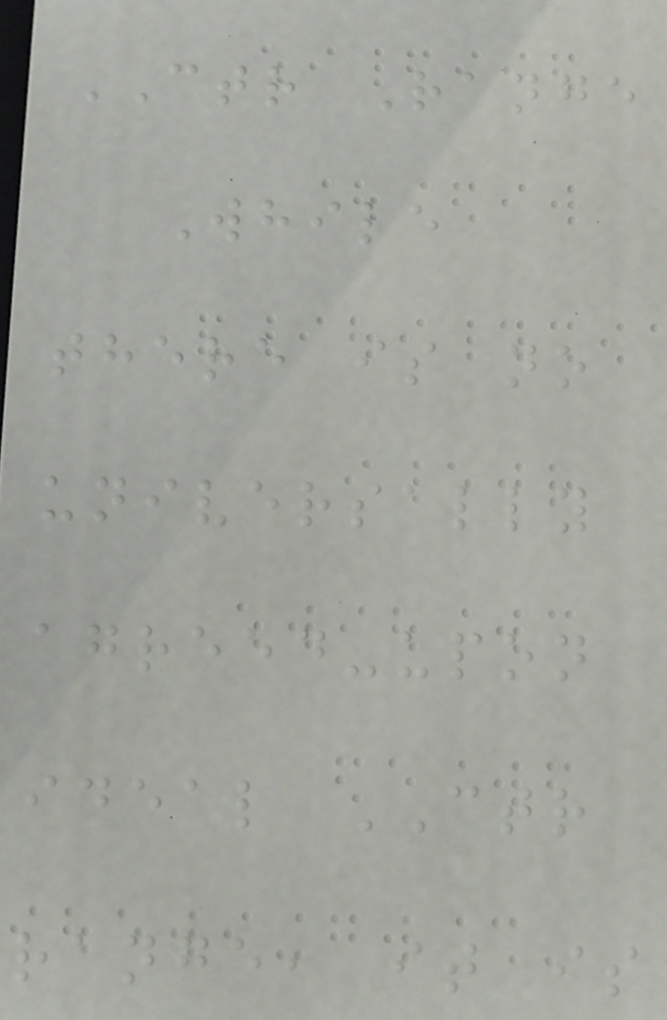CTR Range
While
there is no
universally
agreed-upon
ideal CTR
range, it is
